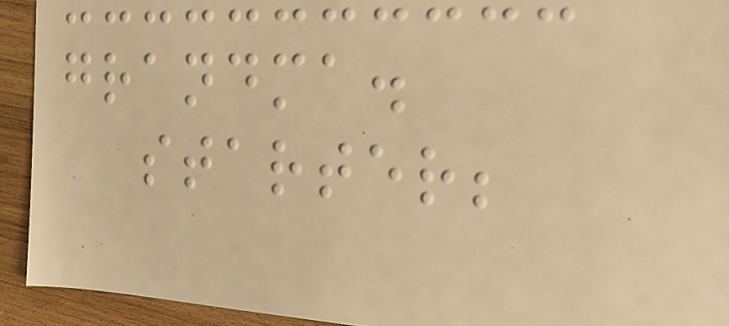grandma.
starter;
